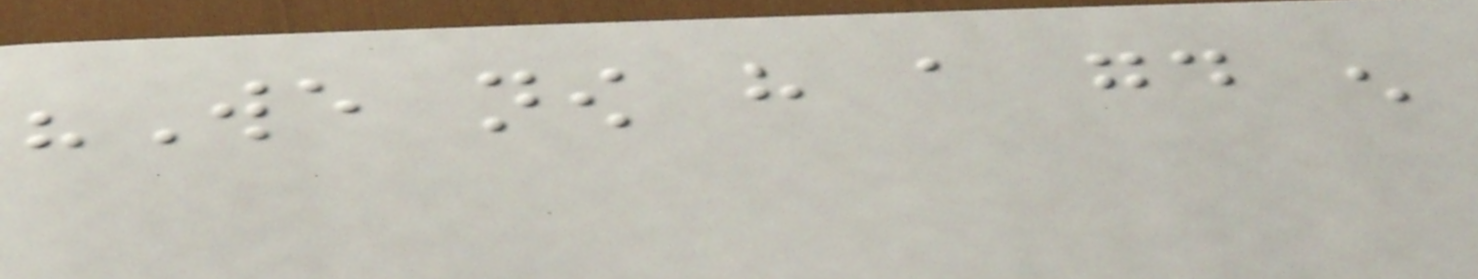"We now have a good enough
